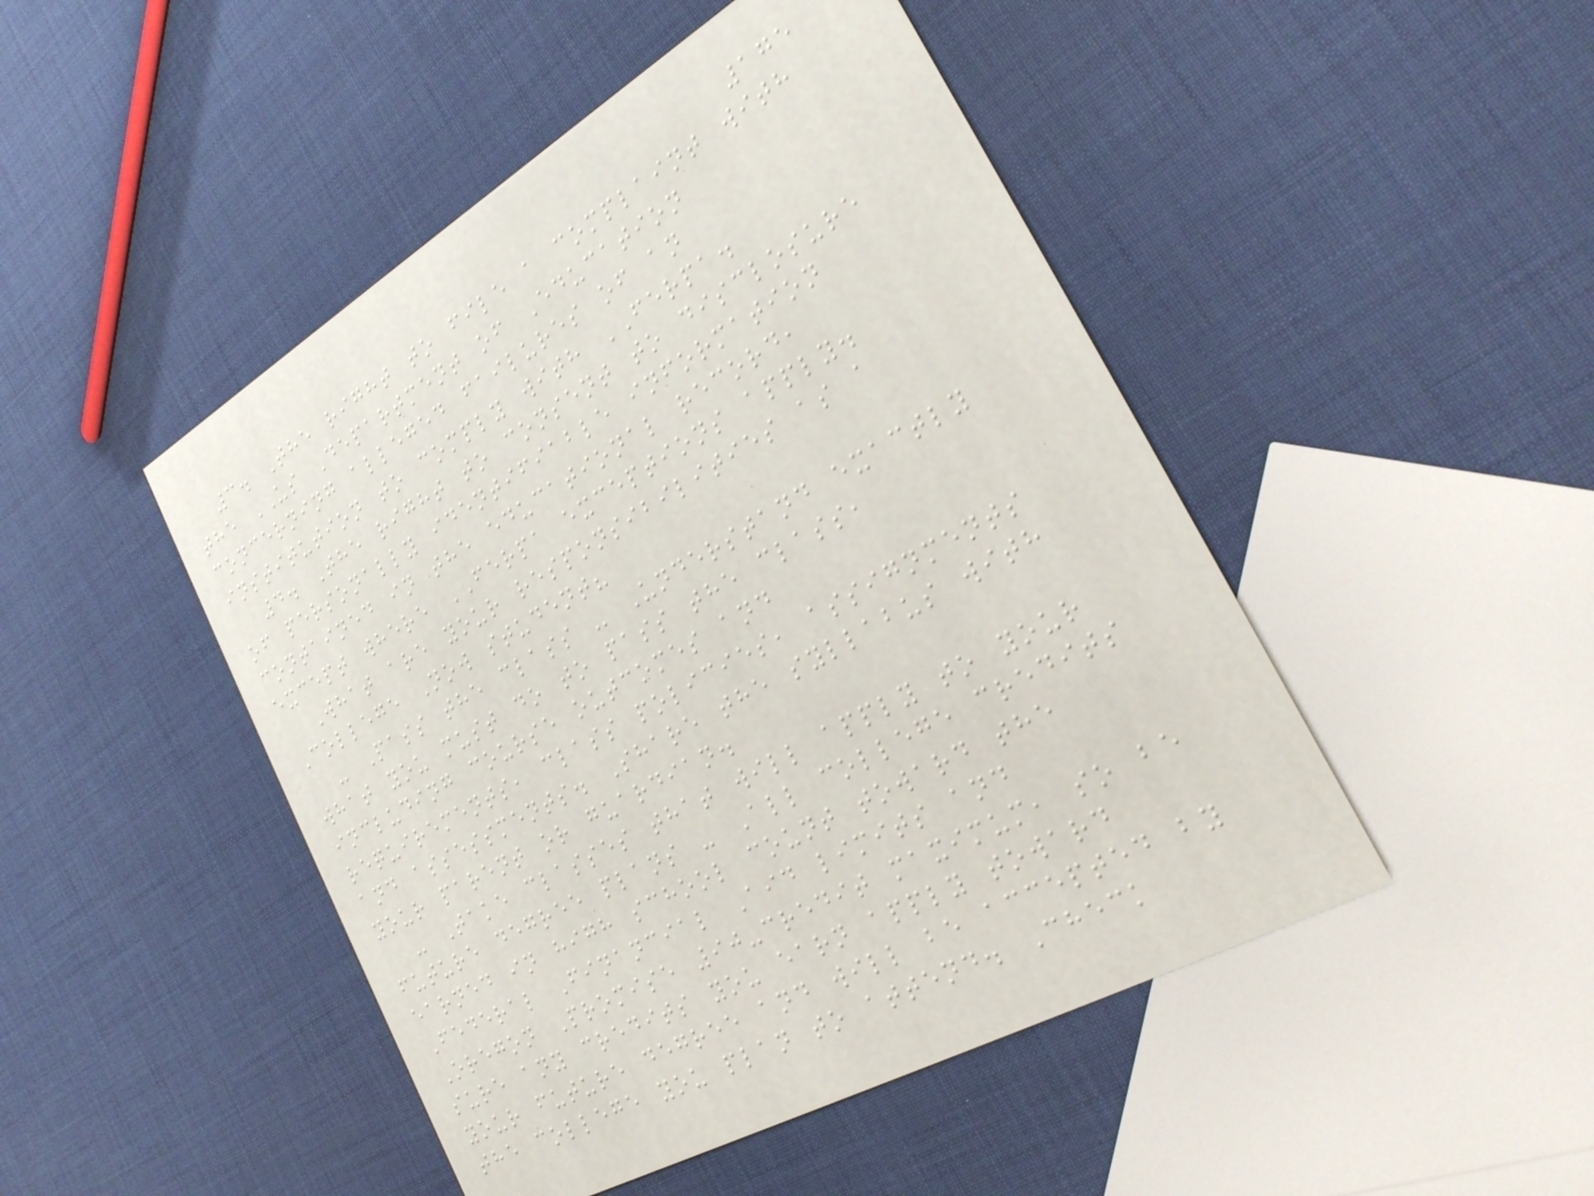175
3. The right to file a complaint with
the US Department of Education
concerning alleged failures of an
institution to comply with FERPA.
4. The right to consent to disclosure
of personally identifiable information
contained in the educational record,
except where FERPA exceptions apply.
What are your responsibilities as a
College Now student?
- Pass the class - Understand exactly
what you must do to pass the class,
including course outcomes and
requirements, class policies, assignments
and assessments. Share the syllabus with
your parent or guardian.
- Take classes that will apply to your
future degree plans - All college credits
earned in high school count toward the
Federal Financial Aid limits and
Oregon Promise 90-credit maximum, so be
sure any credits you earn apply toward
your future degree and will be accepted by
the college you plan to attend. Check
